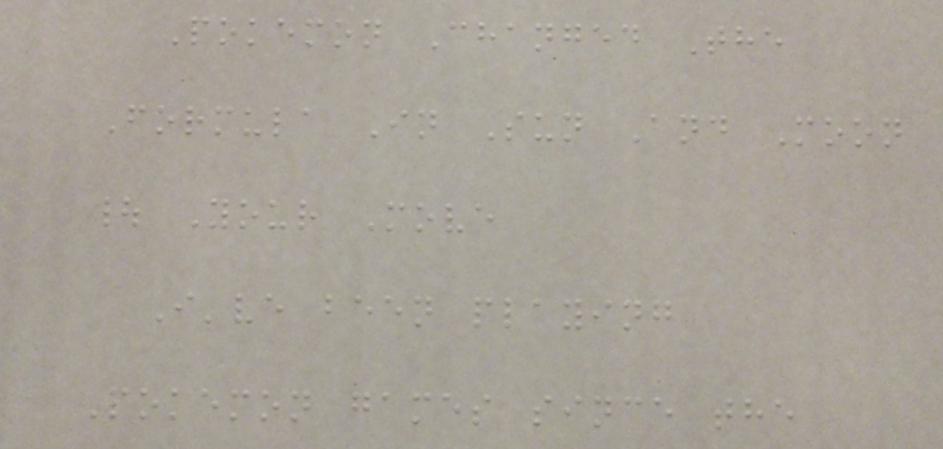Pokemon Changed The
Formula In Sun And Moon
| Your Move
I've been playing
Pokemon games since the
